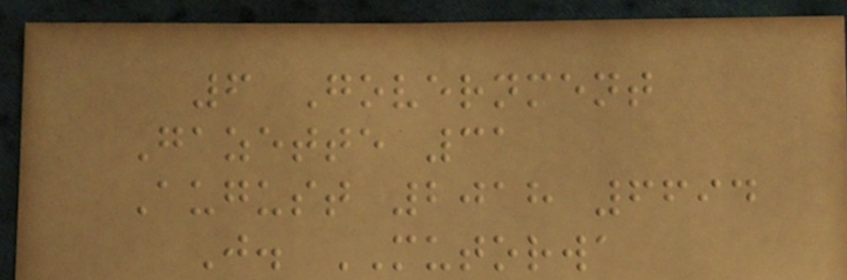6 Government
Gazette 31
August 2018 6694
J. MUTORWA
